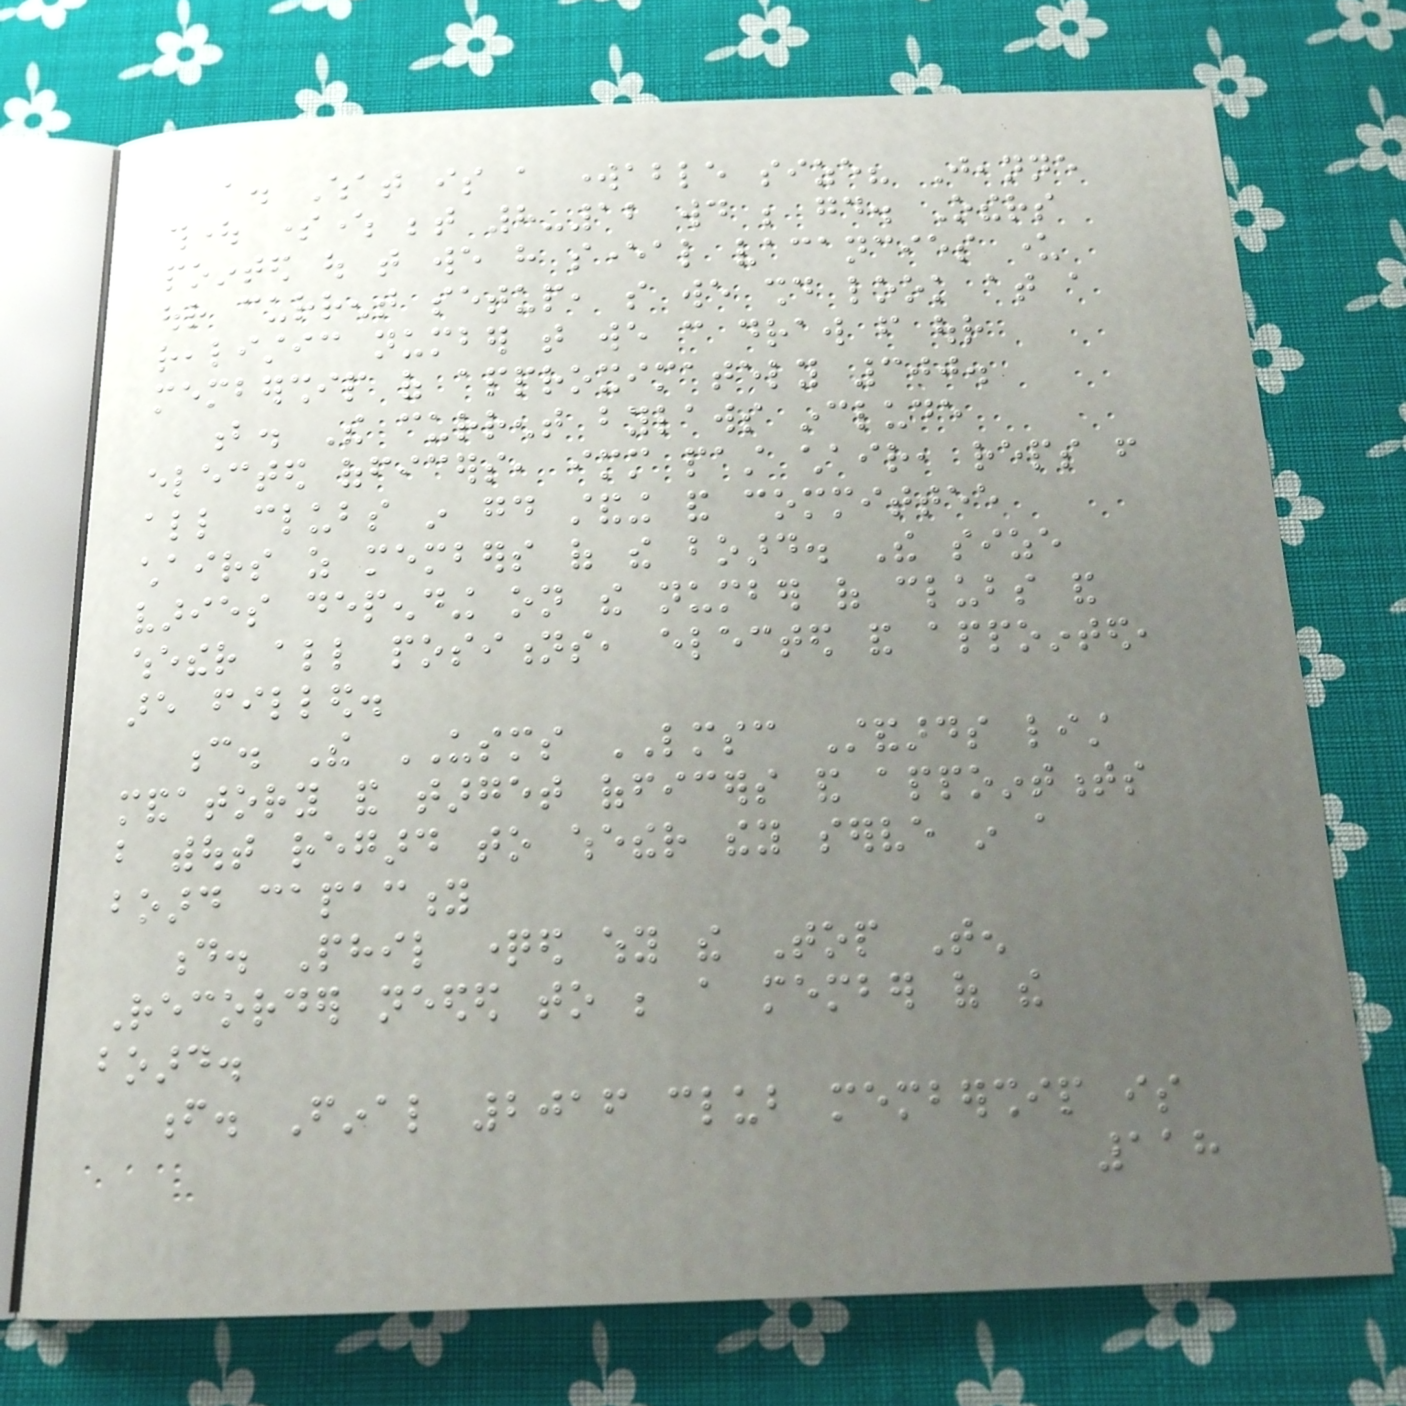a. What is a workable size? Jeanne
thought somewhere between 8-12 would be good. Others
pointed out that we have several vacancies under
our current setup, so we should look at a
realistic number that we can draw from our
membership of approximately 300.
b. The current bylaws include
elected officers, immediate past chair, reps from
all clubs in good standing and committee
chairs as members of the board. The size
varies depending on the number of clubs and
whether all positions, elected and appointed,
are filled.
c. The USMS LMSC Standards list
mandatory and target officers and appointments
but without regard to whether they serve in a
board capacity
d. Phil questioned why the Top Ten
Recorder needed to be a member of the
board.
f. Final 2016 club membership is
118
